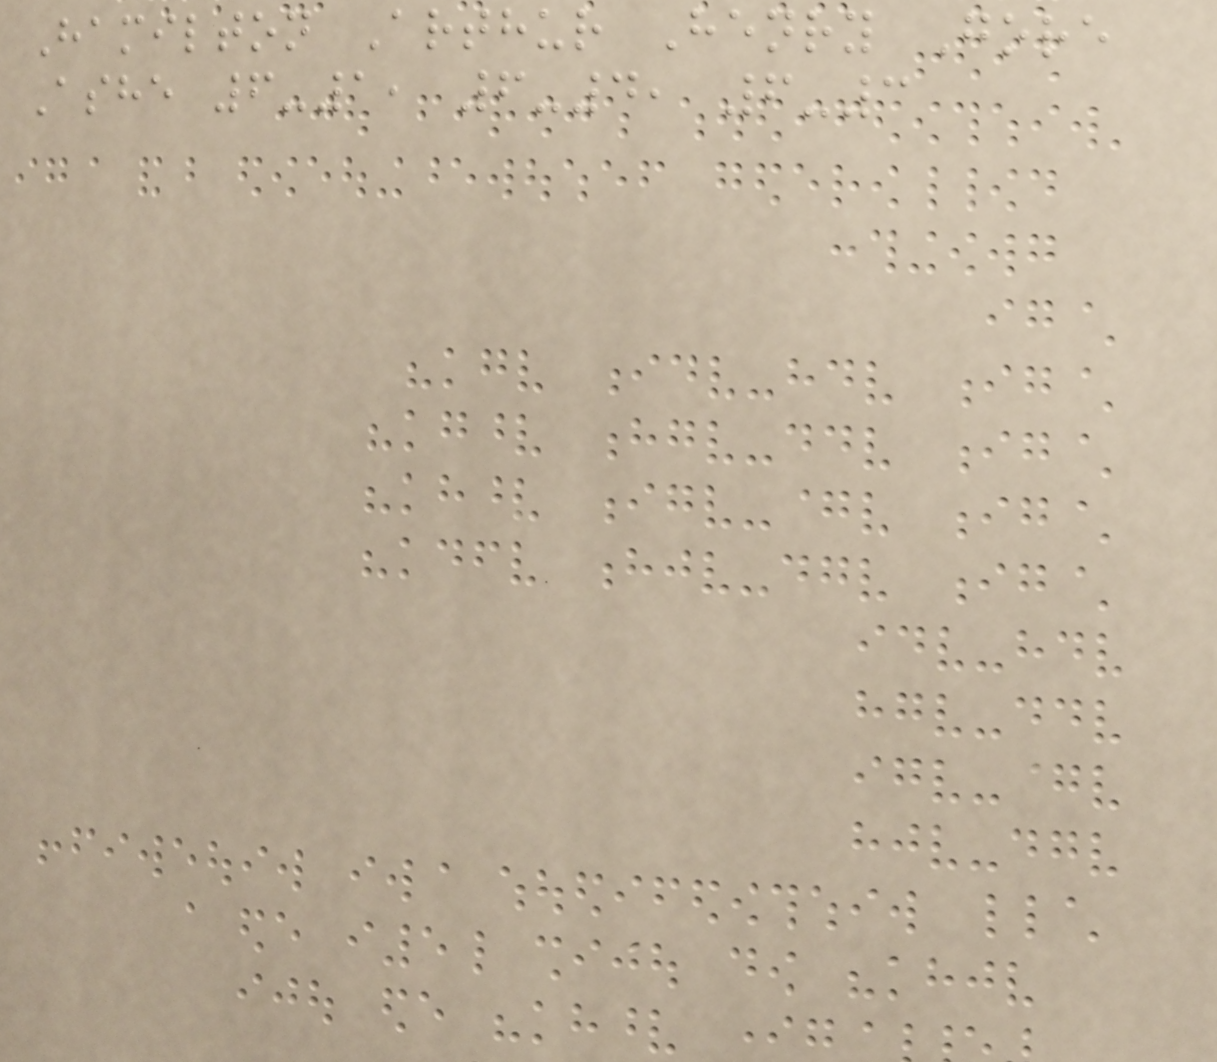Hamilton Arthur Henry Gore
Ashe 6-1, 6-4, 6-3
